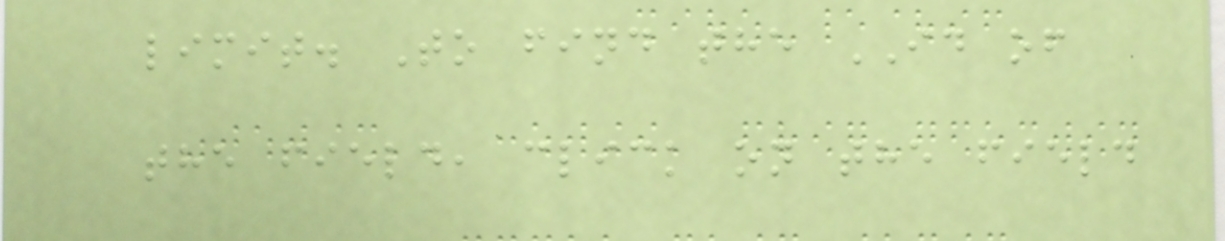limit. To find the ID of
the field, click on the field
